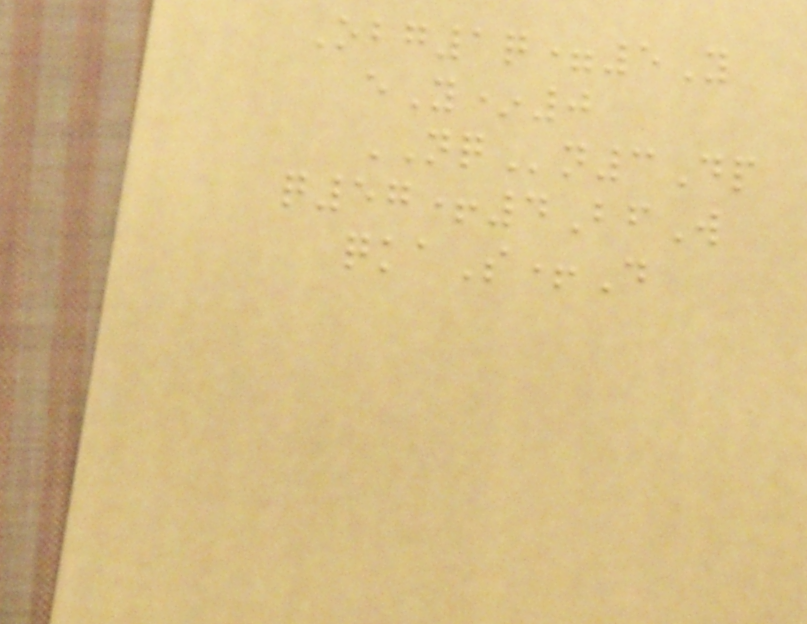Obg1q=5Y
eY*0
NQn3Dp
q57+4BfW
qkaS+D
